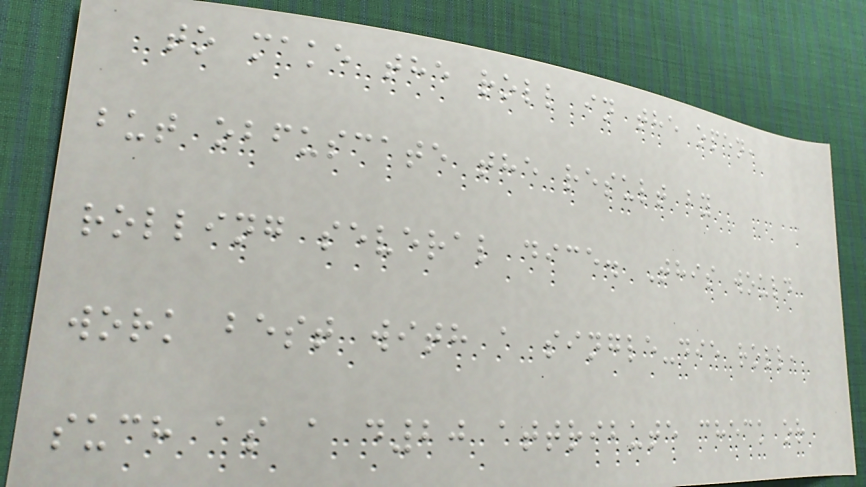to make the roll in the open,
but obfuscate the result by
rolling several dice. This would
work best with a single-die roll,
such as a d20 attribute check or
